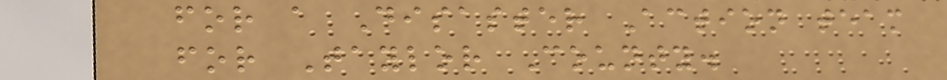for a Disaster Action team
for Taylor County.
